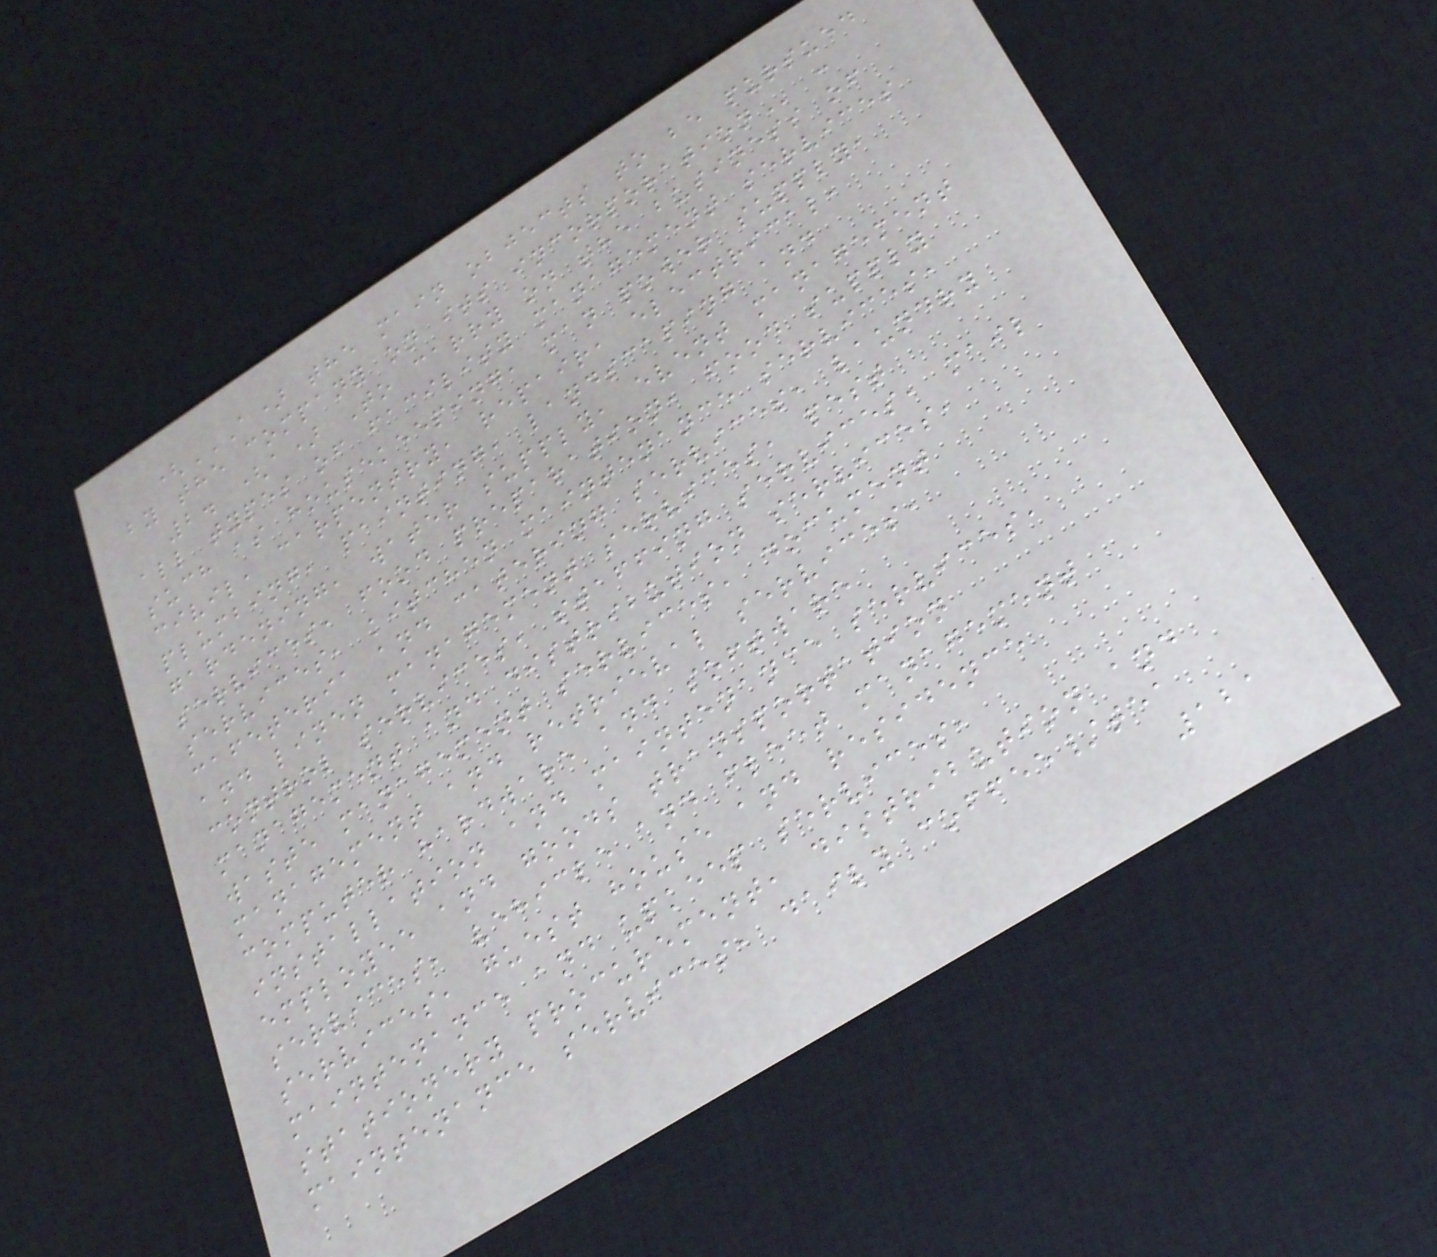(A) THE MAIN OBJECTS TO BE PURSUED
BY THE COMPANY ON ITS INCORPORATION :
2. (a) To carry on the business of
all types of facility management services
such as housekeeping, man power supply,
civil, carpentry, repair, electrical,
plumbing, painting, landscaping and
gardening, water supply, event management
services, food preparation, food supply
services, kitchen maintenance services,
cafeteria and catering services, laundry
and linen management services, pest
control services, staffing services, mail
management and distribution services,
waste management services, document
management and retrieval services,
computer hardware and software
installation and maintenance services,
employee and goods transportation
services, vehicle and fleet management
services, guest house and residence
maintenance and upkeep services,
stationery procurement, distribution and
maintenance services, daily coffee/tea
121
